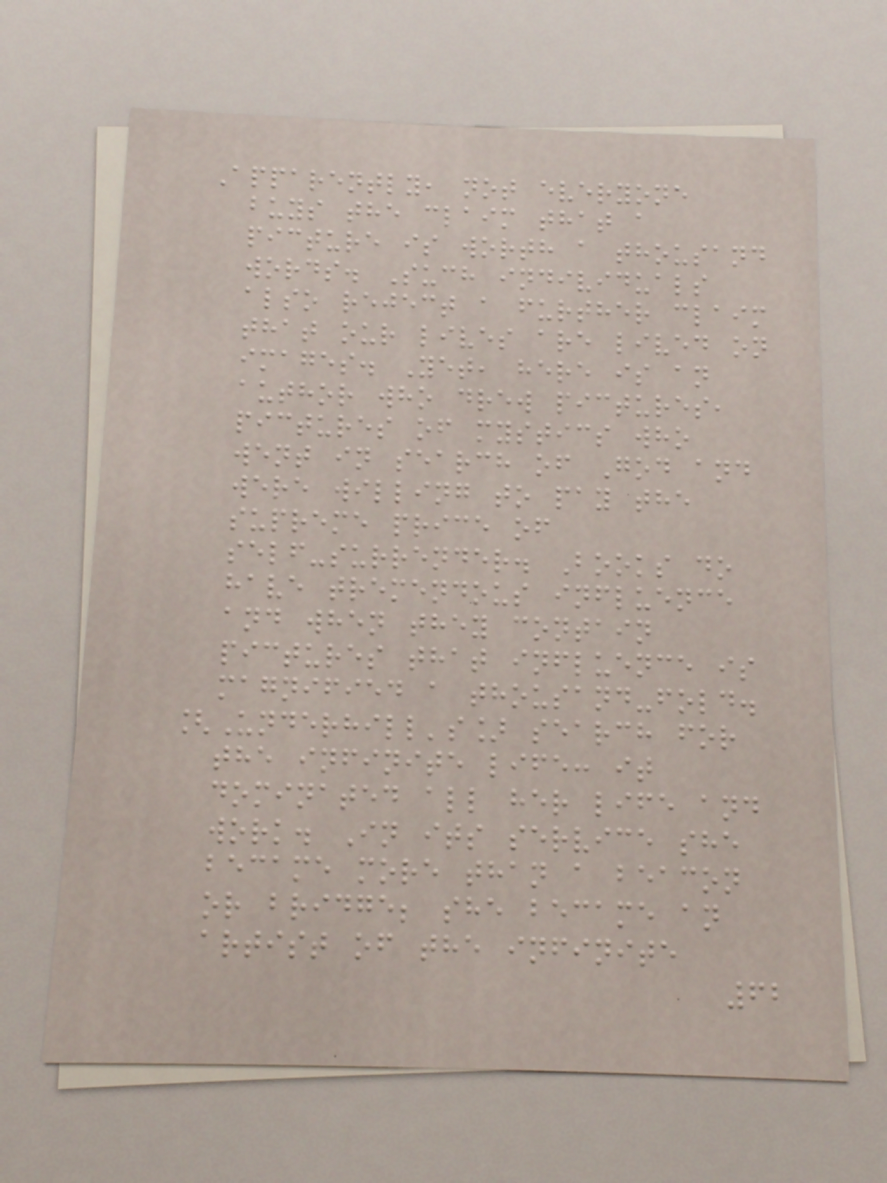Apparently, not everyone
buys the claim that a
picture is worth a thousand
words. Such individuals
also reject a further claim
that our lives are lived on
images. Yet, here is an
author who drew pictures,
pictures of mystics who
went in search of God and
were willing to pay the
supreme price of
self-surrender. Books do
have tremendous influence
and when they contain
pictures that influence is
magnified a thousand-fold.
[Underhill's] search for
the infinite life: it
dominated all her life and
work. In its service she
became more than a beacon
or bridge; she became an
artist of the infinite
62
